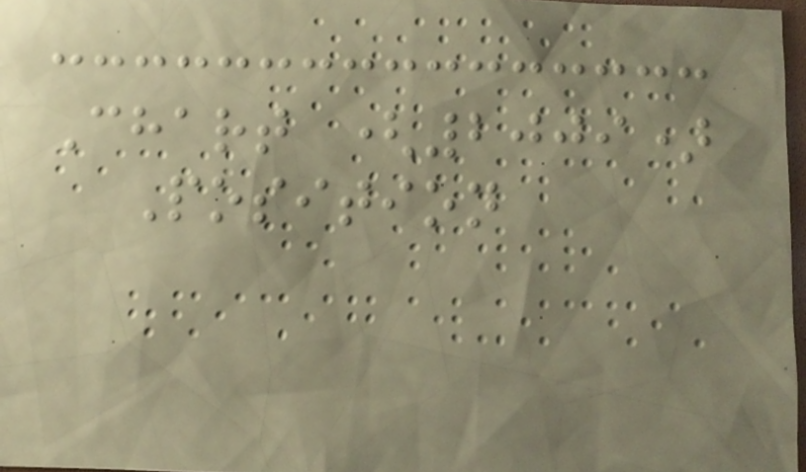Chart (2009)
Position
